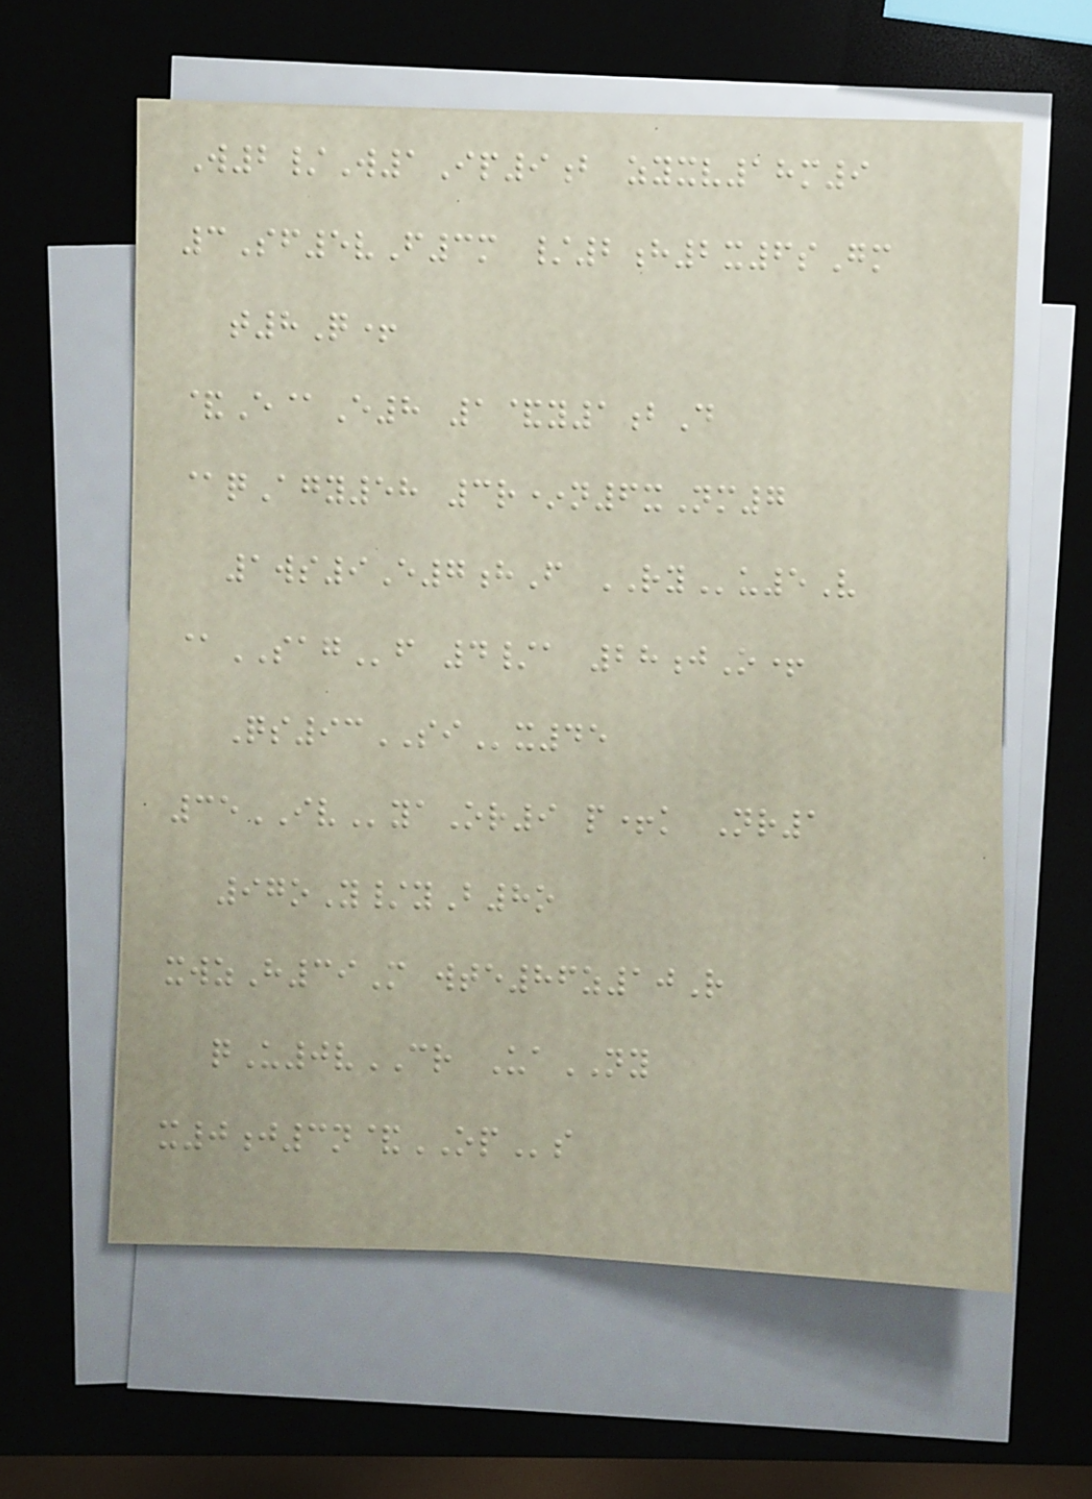W2/W1Ip9b zyxv18m9
3Sf5vF3m /2h2x6sGm
t8Q+
&E@E8 1&y1bD
@qAgy58 3r*n6xNm7
1ws9E7hF RYu5V
@SAGf 4/a 28jO+
Qs93SIx45
35IVyaOr9 p+k Nr1
97oY/yB8o
xwzH39M wte86z10R
qU0vCR UaNY
x0j3n&OPs
